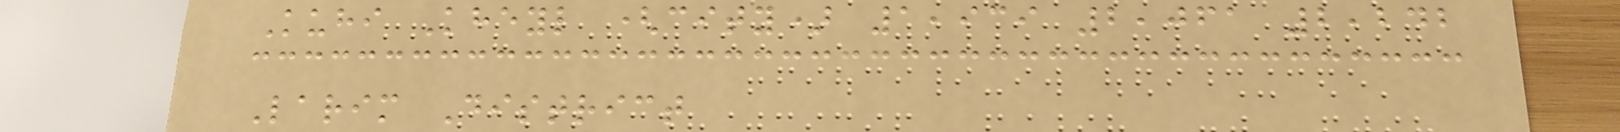Kuhi Kheyl (city) 1,939 2,061 2,242
Larim District
